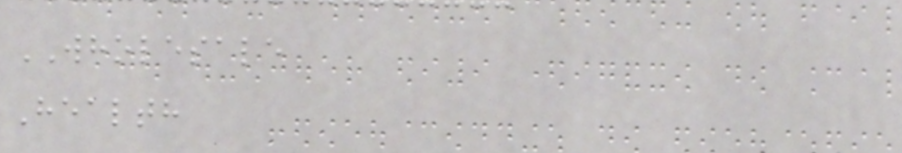WHOLESALE
Health
